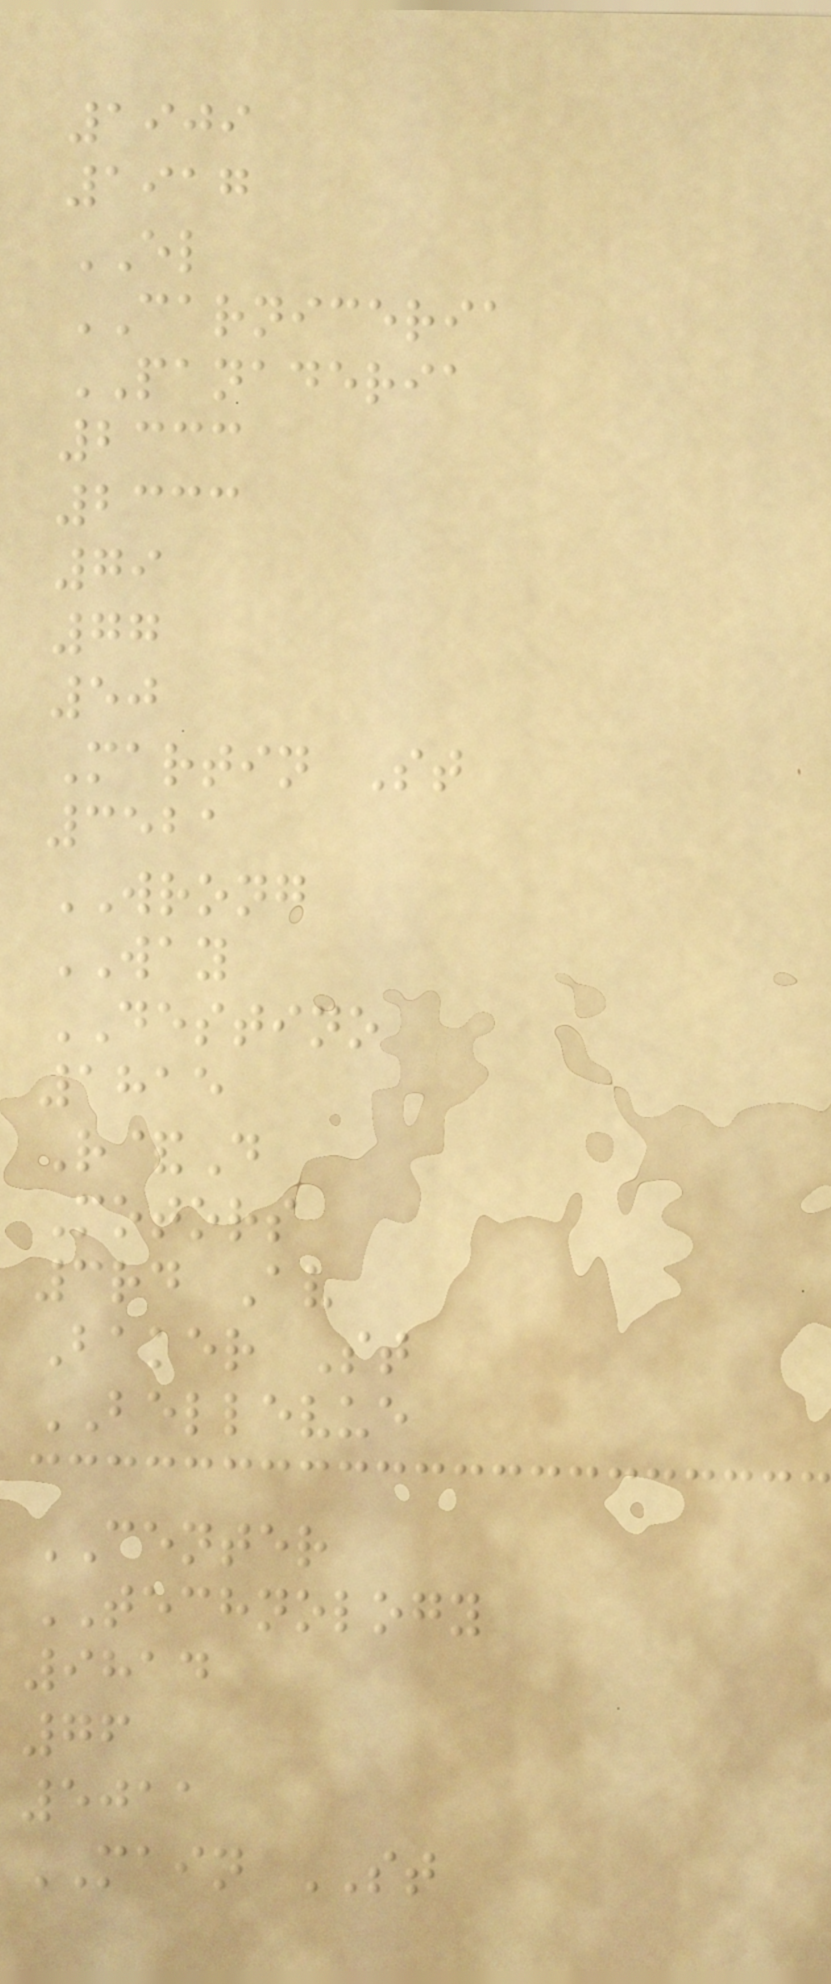1909
1917
EL
CARNICERIA
PANADERIA
2333
2333
79
77
50
Martin St
3521
WRONG
WAY
DESTINO
1815
R&D
Motors
3rd Av
Baker St
BELLEVUE
CENTER
TECHNOLOGY
9814
76
5011
MAIN ST
